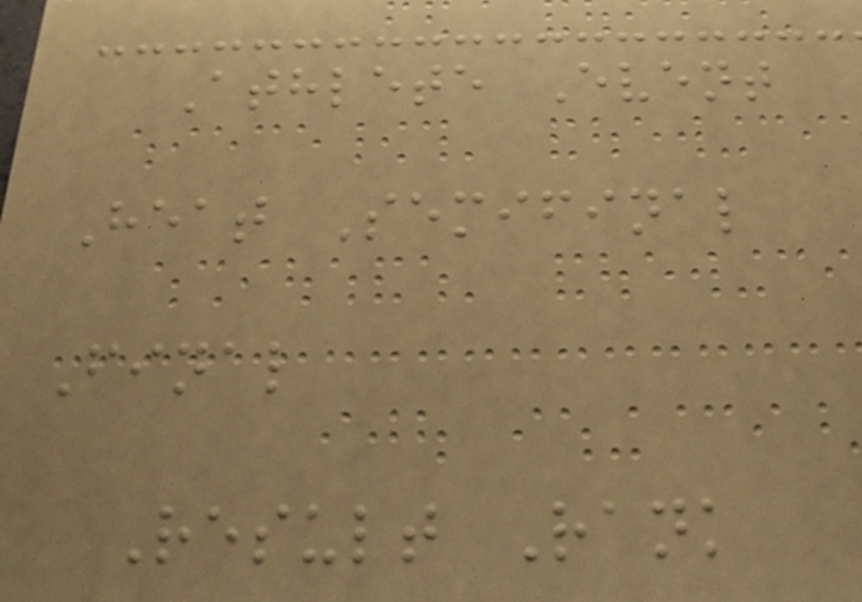Athlete Event
Heat Semifinal
Final
Result Rank
